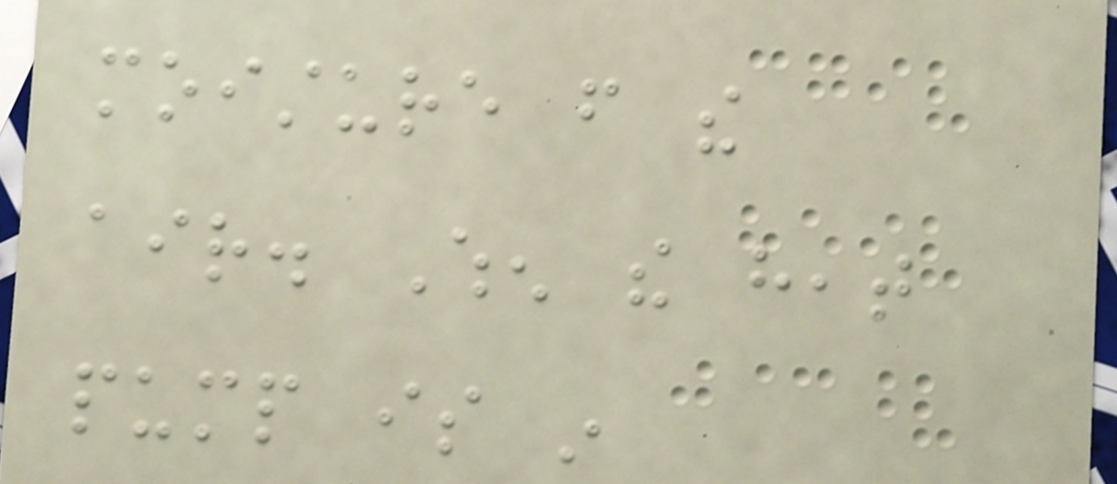moisture from the
air. When the heat
pump is in
